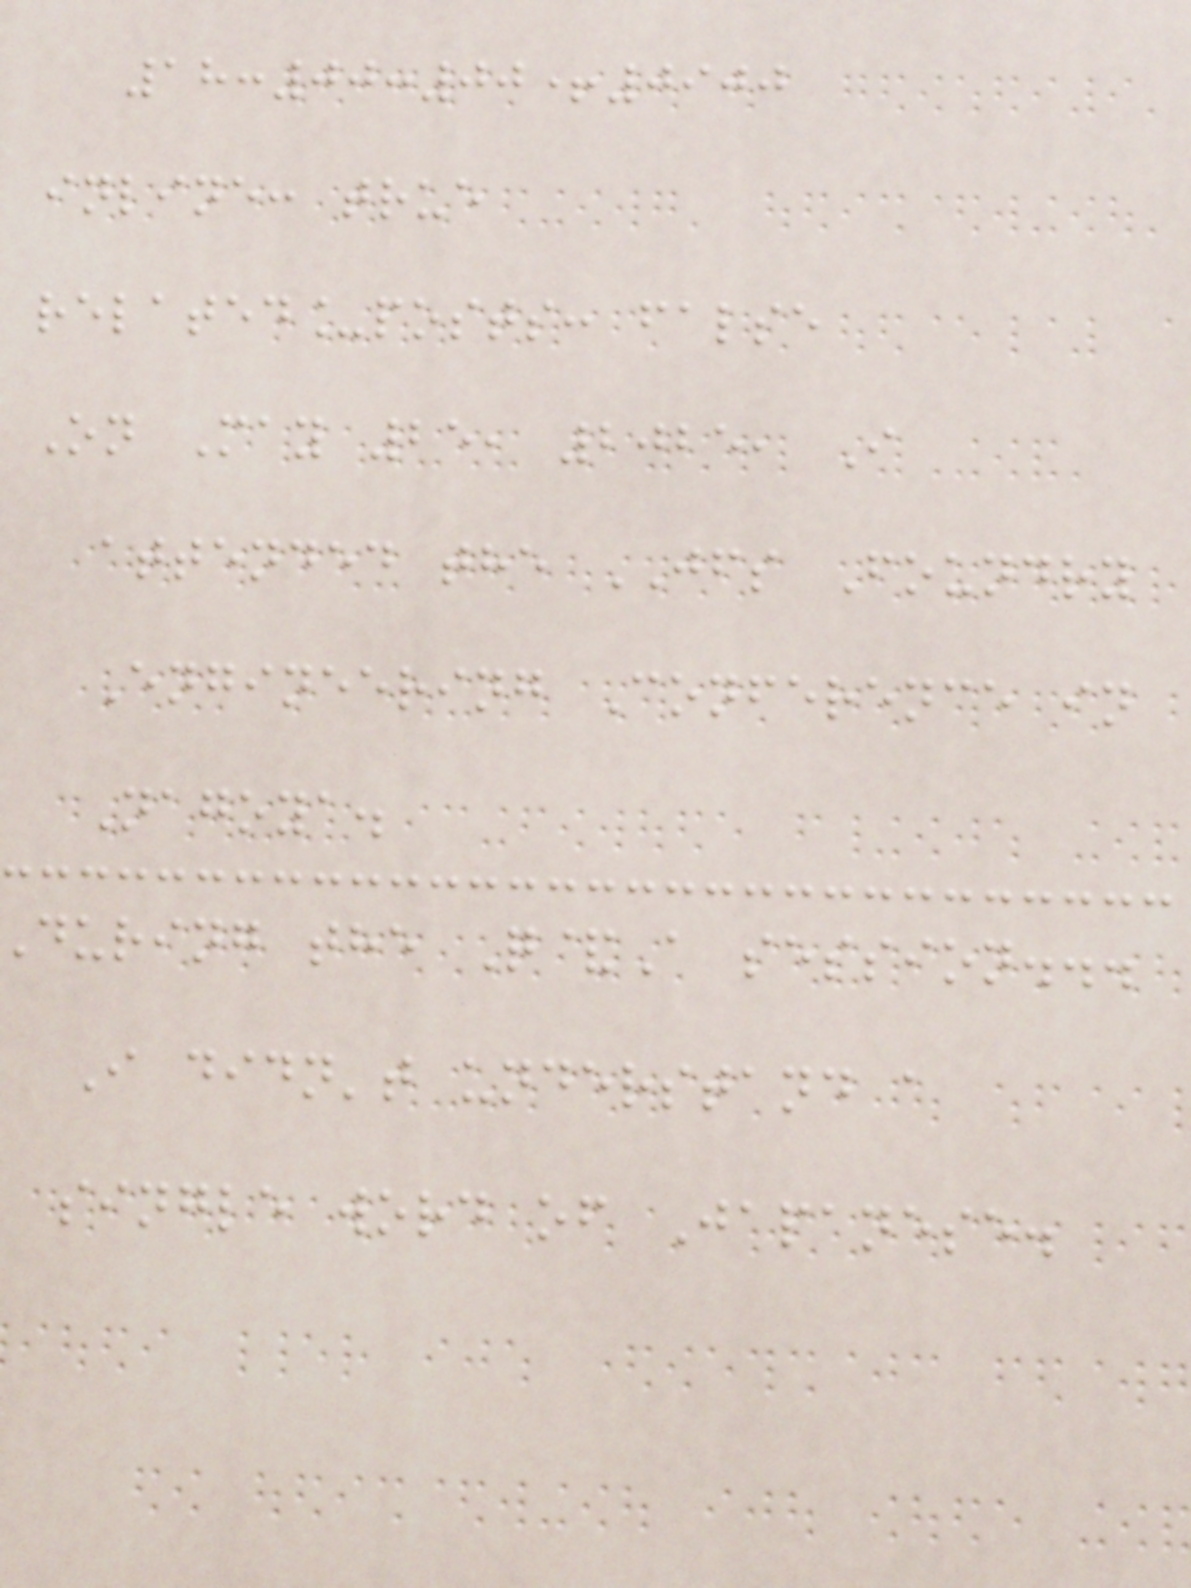18:00:00+0900
inline: true
related_posts: false
On May 25, 2025, I
attended the JFS Foundry
Engineering Conference in
Nagoya.
during the Q&A session...
I didn't understand a
single word of Japanese.
